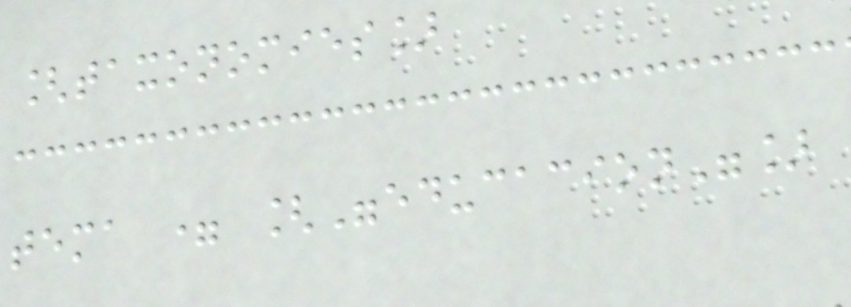[taxonomies]
tema = ["educacion"]
